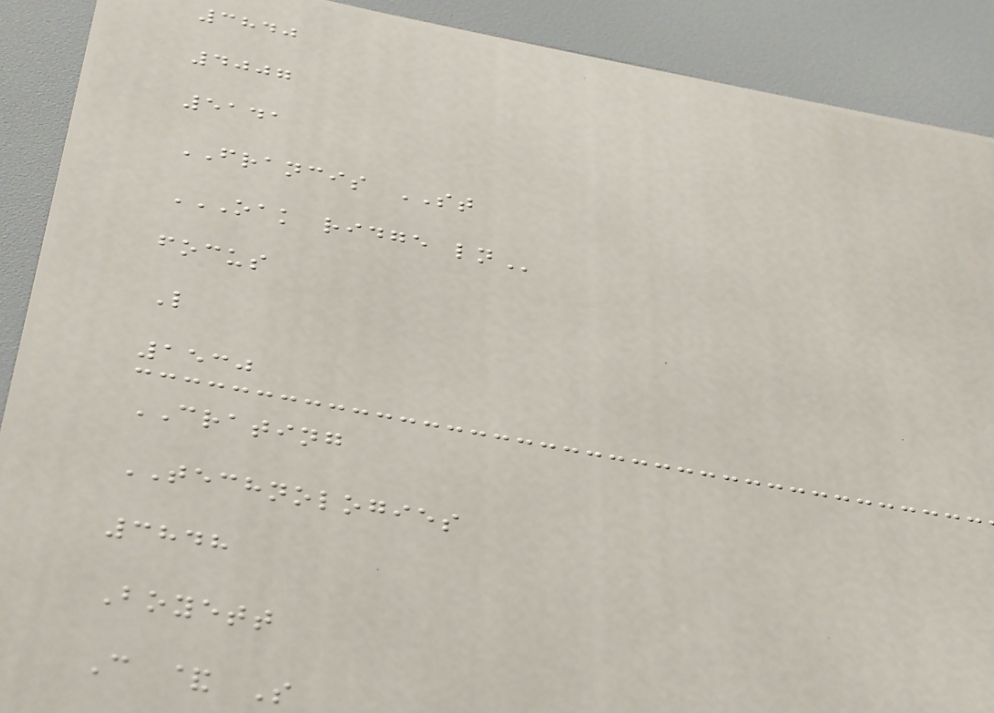3840
4007
5141
FRANCIS ST
OAK RIDGE LN
focus
L
1530
CRATING
TECHNOLOGIES
3848
Boyett
C & S
